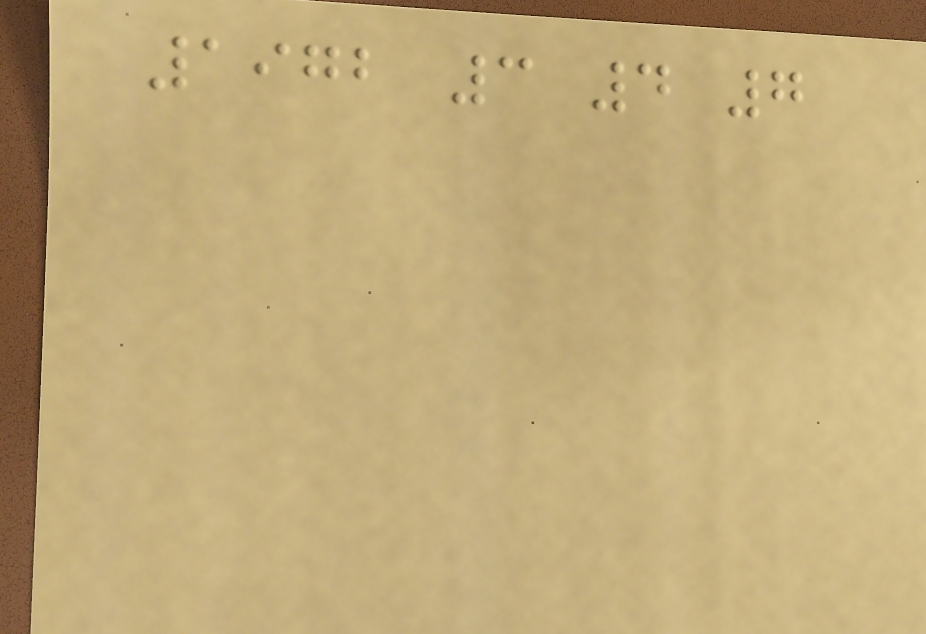1972 3 4 7
